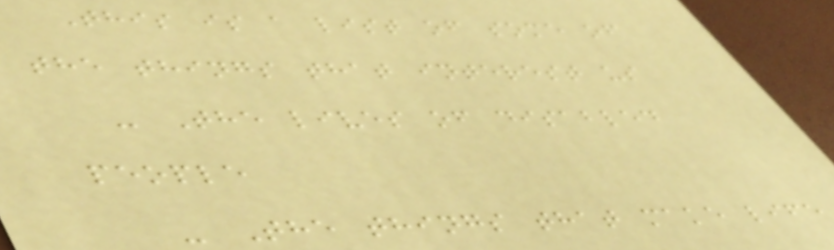This is a list of some of
the things that interest us
- The lives of disabled
people
- The things that make life
